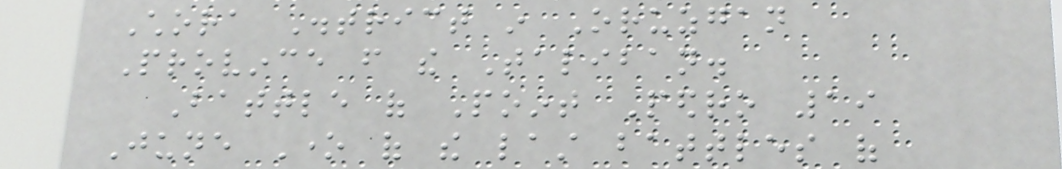Chora District in Oruzgan
Province from the Taliban.
Battle of Point Pedro 19
June One of the last battles of
